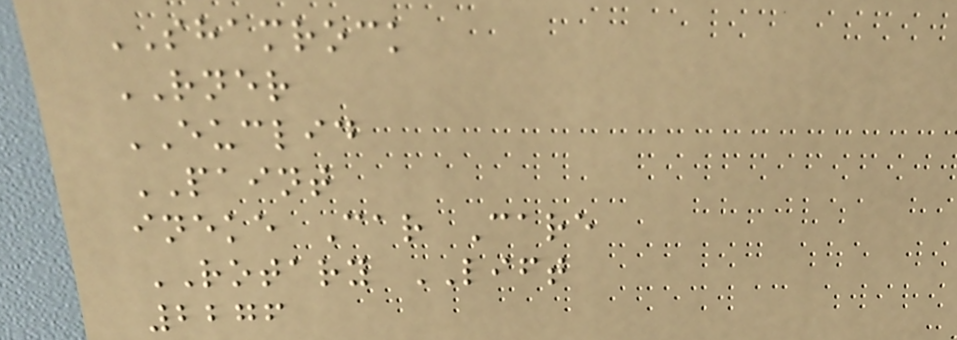SHAMROCK
RNER
EUCLID
PAINT
ineke Car Care
ROTARY LIFT
2276
